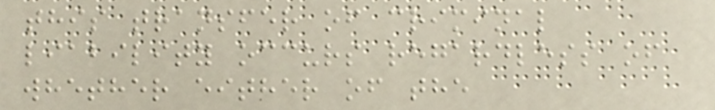this transfer of criminal
liability occurs regardless of
whether either of the
